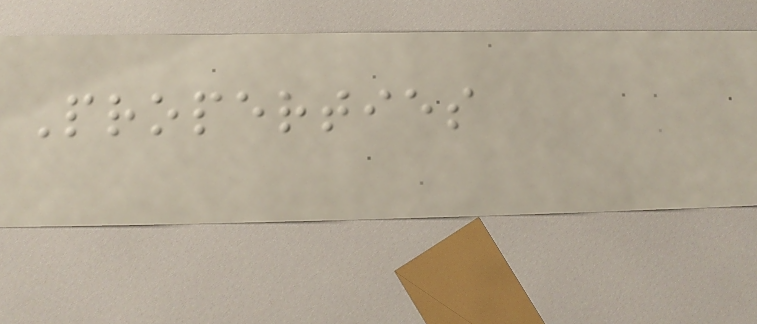Properties
